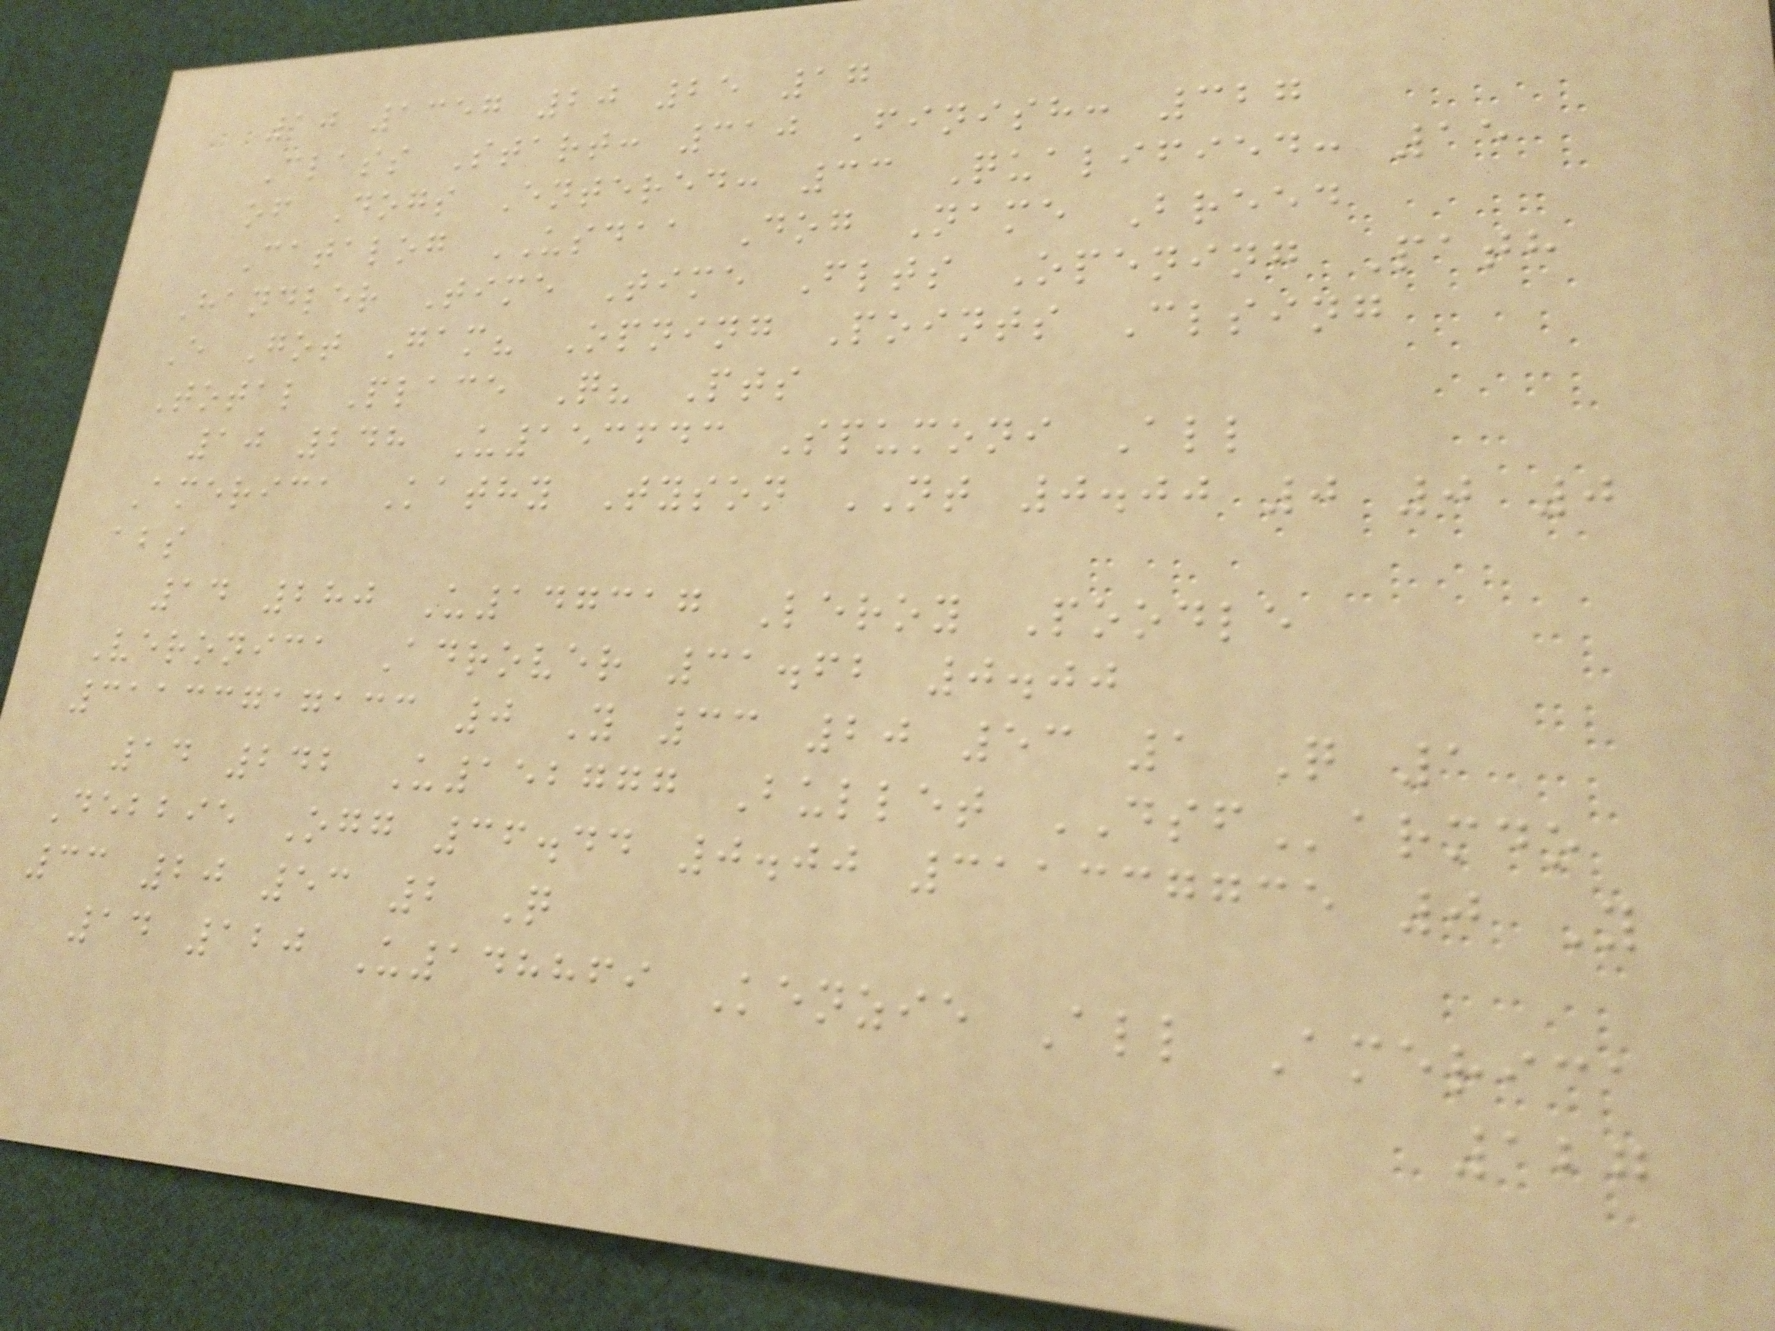10 1357 20 25 17
Class Start: 310 Finish: 327
of Dogs Entered: 33 Qualified: 15
Catalog USDAA Dog Name Breed
Handler Time Time Flts Opening Path
E Got Gam? Opning Points Clsing
Total Place Q? Pts
10 248 U153643 Spumoni All
America Kathy Tyson NT 0.00 0 0 0
abs
14 280 U147317 Leroy Poodle
Veronica Adrover 31.62 0.00
31133717133 0 Y 33 20 53 1 Q 1
14 242 U152777 Bullet DSFarmdo
Debbie Ogg 36.44 0.00 311337735 0 Y
33 20 53 2 Q
14 120 U148869 Kenzie All America
127
